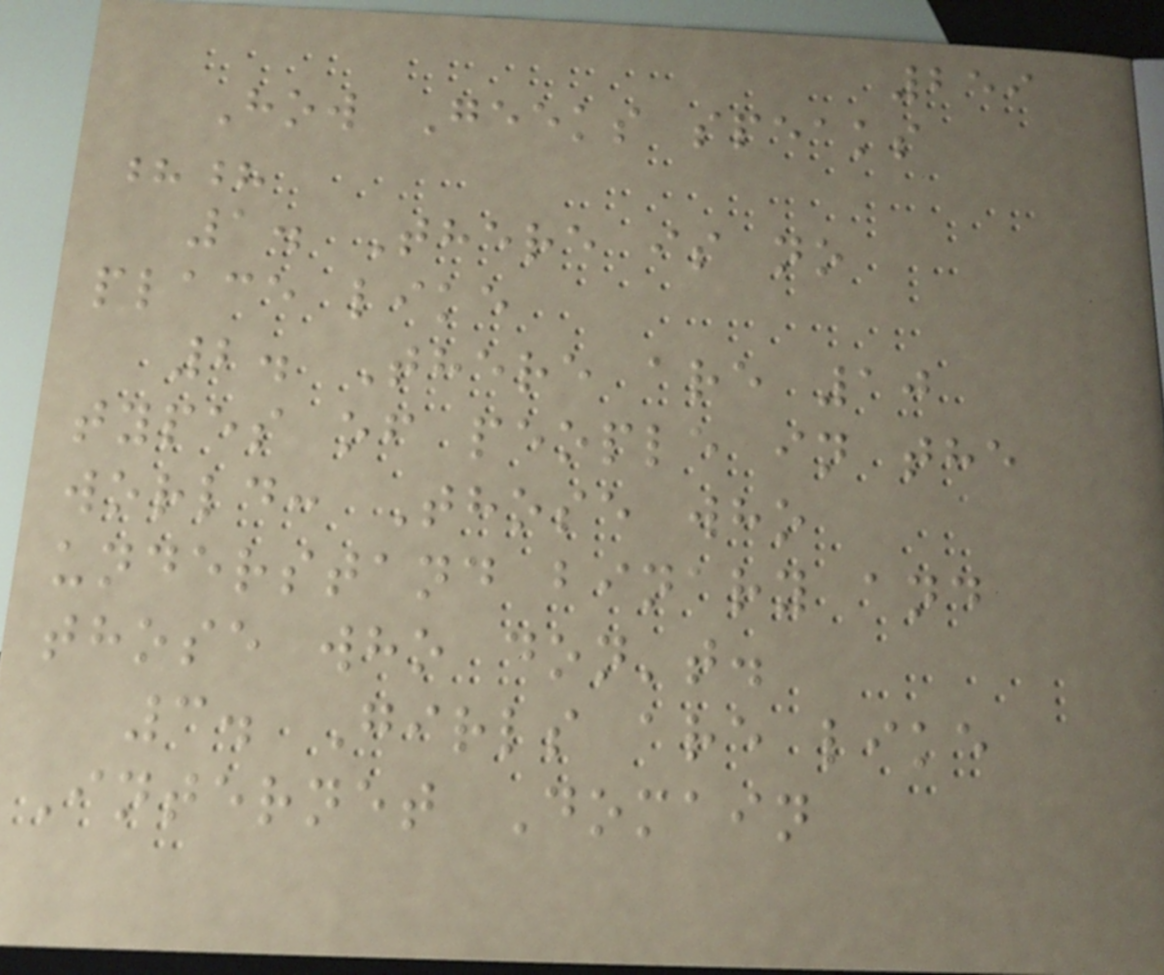259
How Geeks speaks
??
1. There is no
place like
2. There are 10
types of people in the
world: Those who
understand binary and
those who don't.
3. Girls are like
Internet Domain
